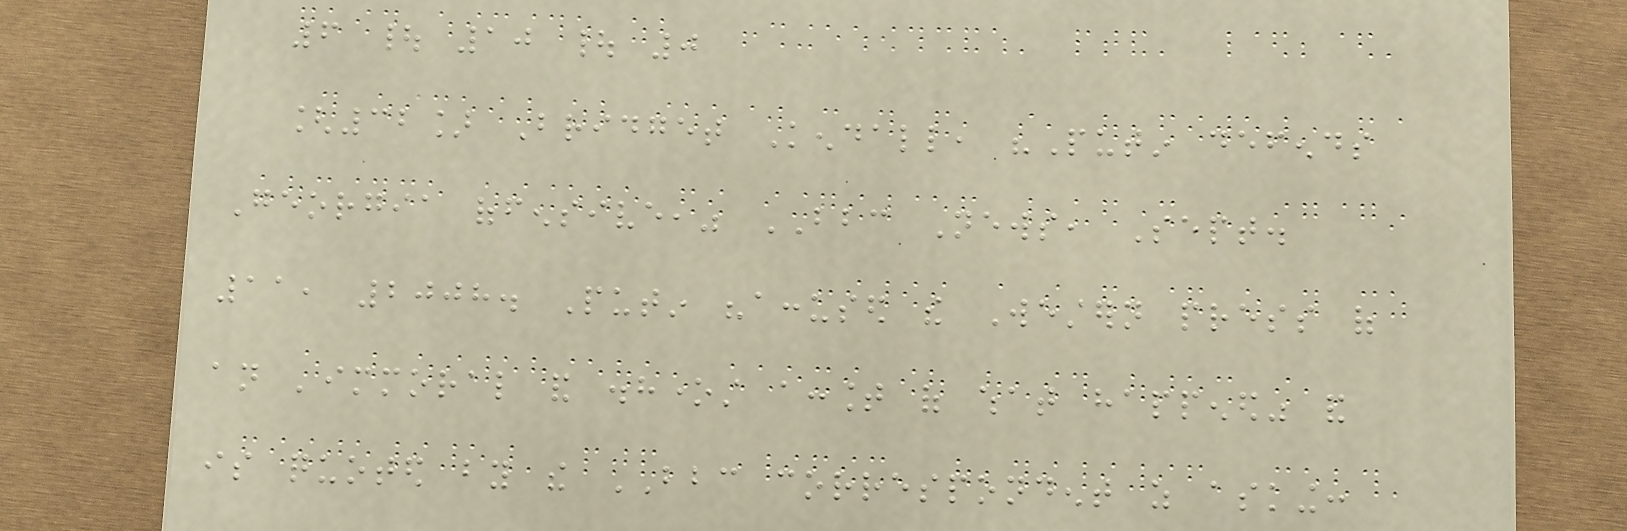6 | 10 | 0
[32] Bridget Kendall, "Putin defends
Georgia offensive," BBC News, Sept.
11, 2008. Putin "accused the Western press of
an 'immoral and dishonest account of what happened" and
is quoted by the BBC correspondent as asking:
